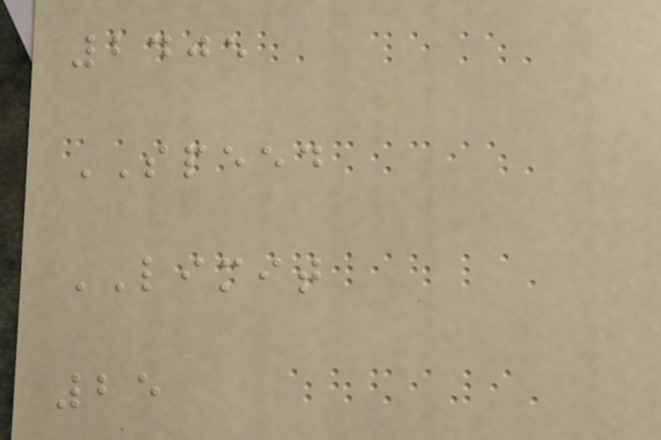2405
SPEED
LIMIT
25
